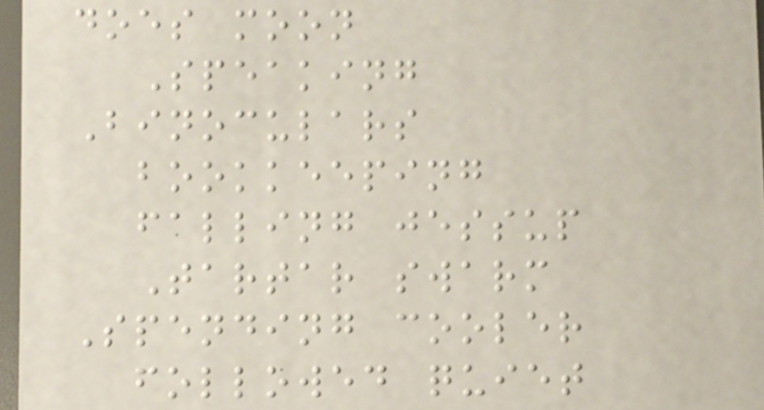does moon
Speaking
Binoculars
bookkeeping
falling jessup
Tartar swarm
Spending cooler
followed quiet
